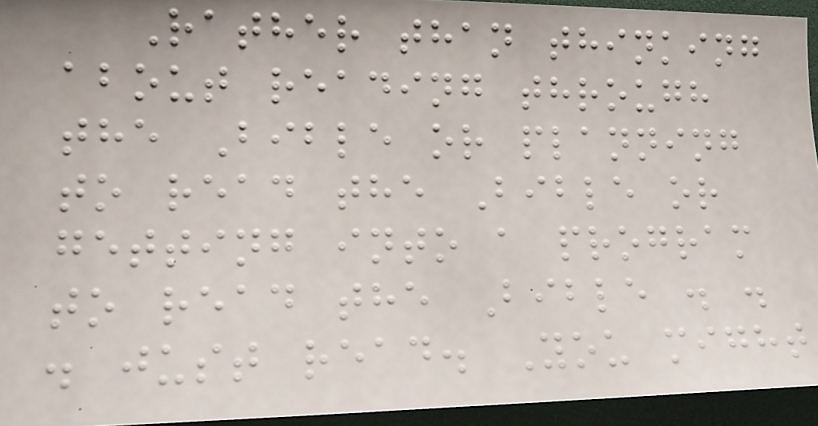Rather than thinking
about reading through
the Bible or planning
to read the Bible or
getting into a program
to read the Bible . .
. just read. You might
